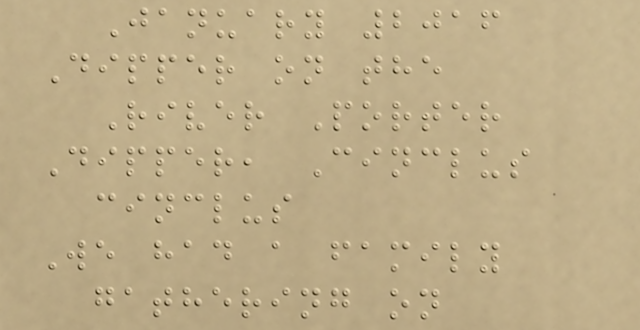January 2016
Dipper on the
River Porter
Dipper, Cinclus
cinclus
We had a family
gathering on
